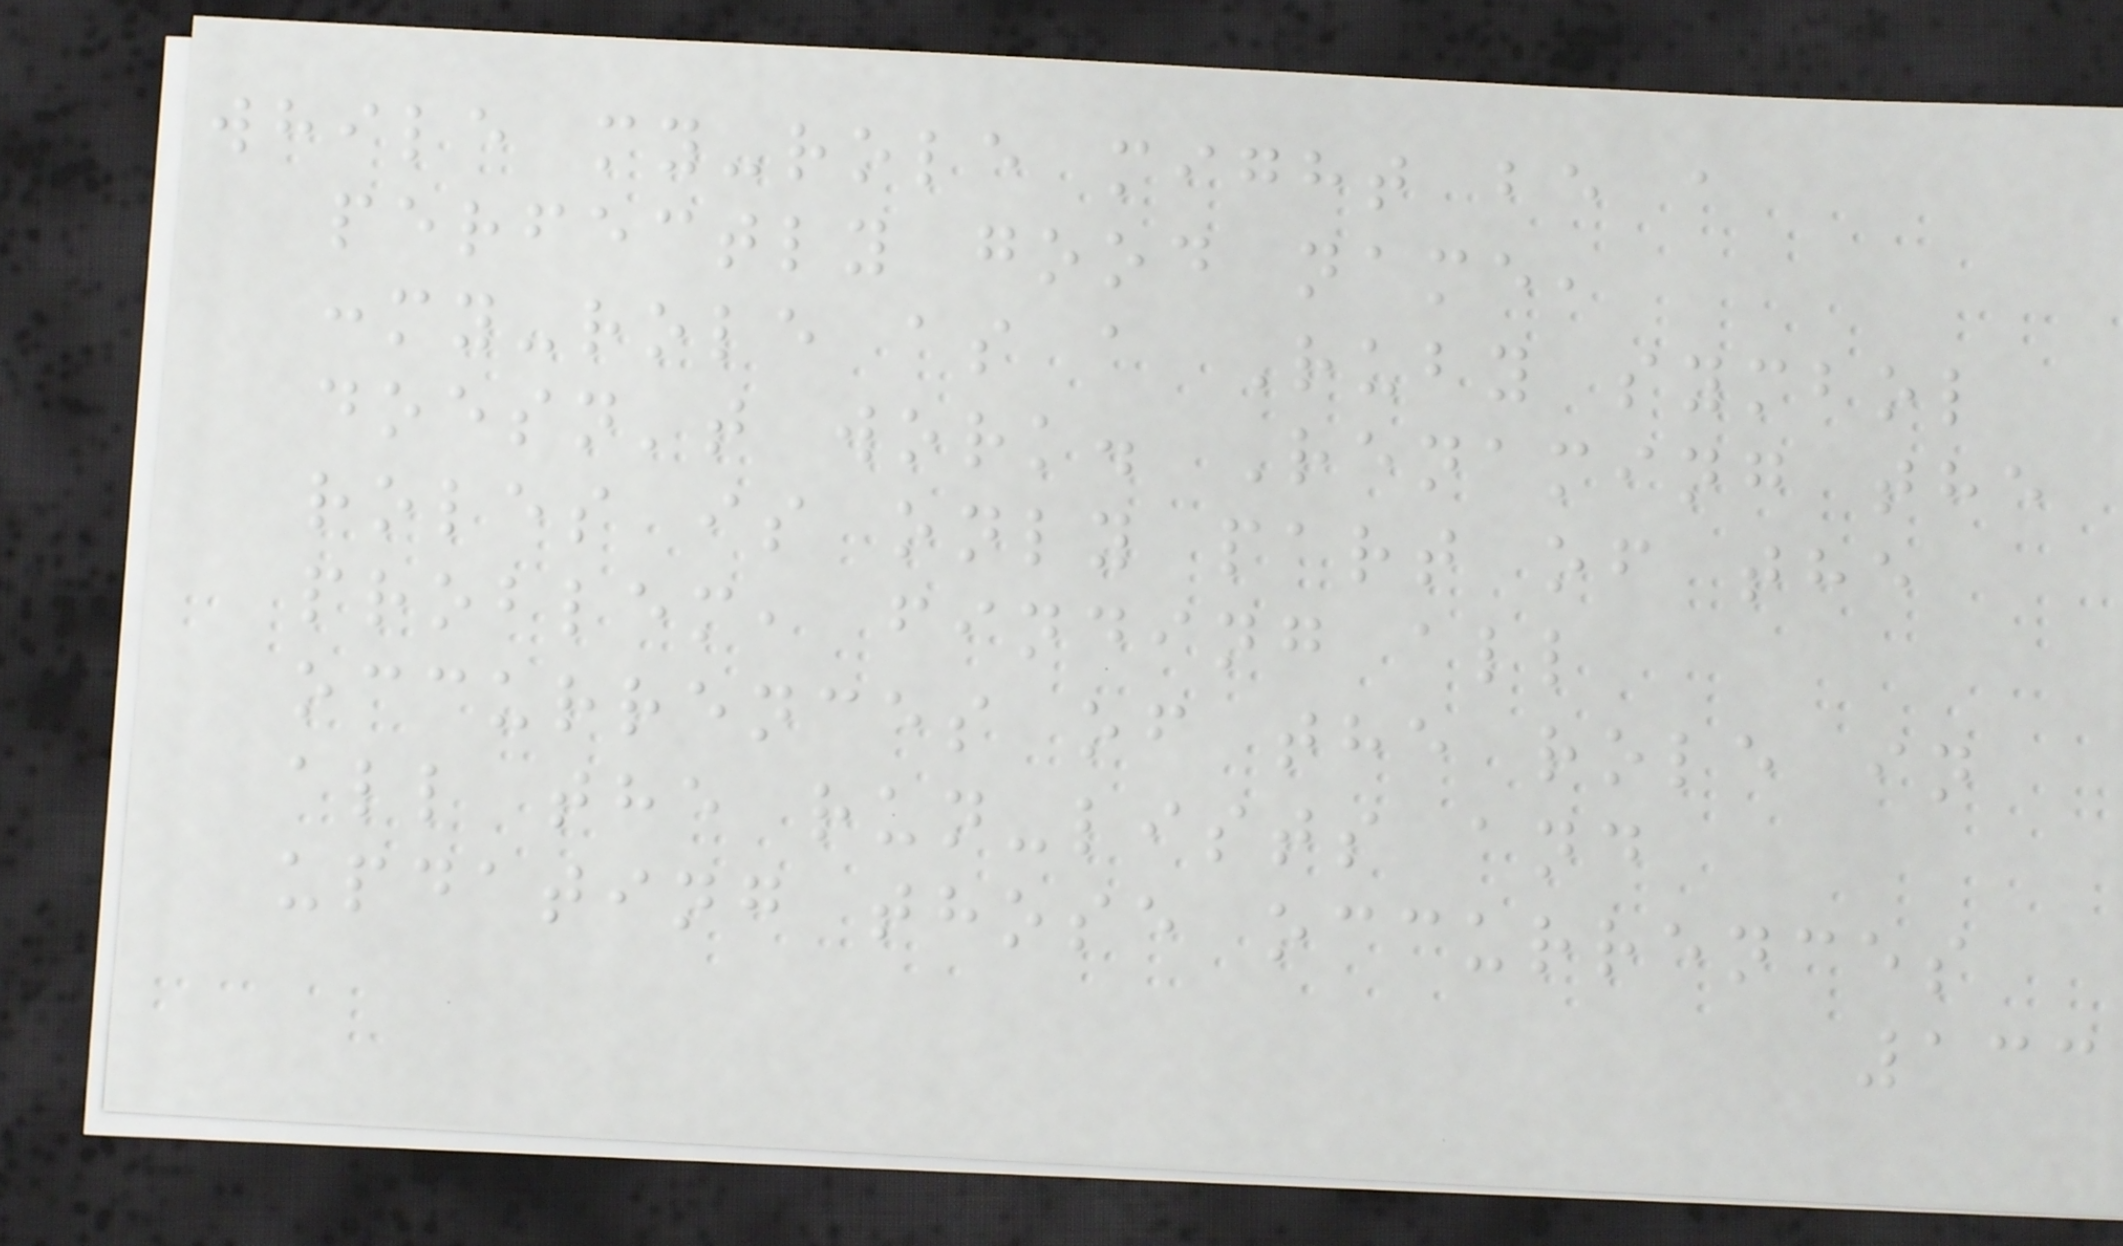while my-role might be a
perfectly good name,
:my-role as a Ruby symbol
doesn't work. Renaming the
roles is only part of the
problem, finding all
occurrences of the role in
all the run-lists and
updating those occurrences
133
